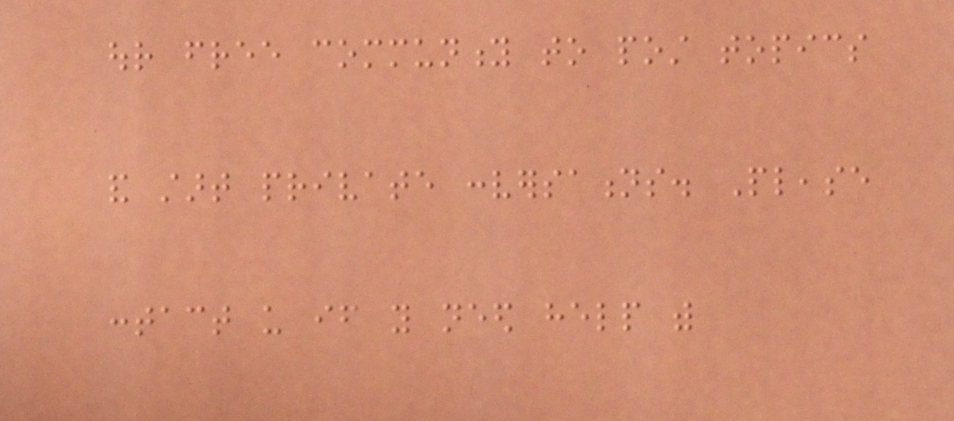our free community to post topics
and start private conversations. Please
contact us if you need help with
